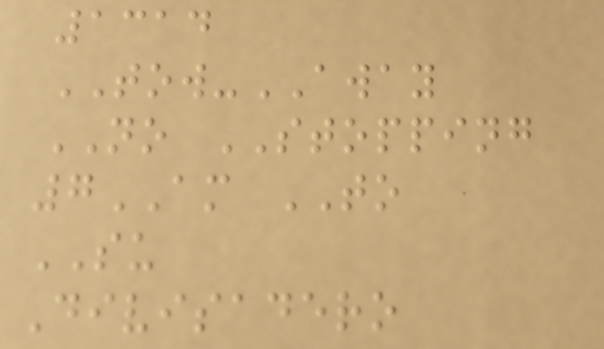1314
TOW-AWAY
NO STOPPING
7AM TO
SU
Divisadero
